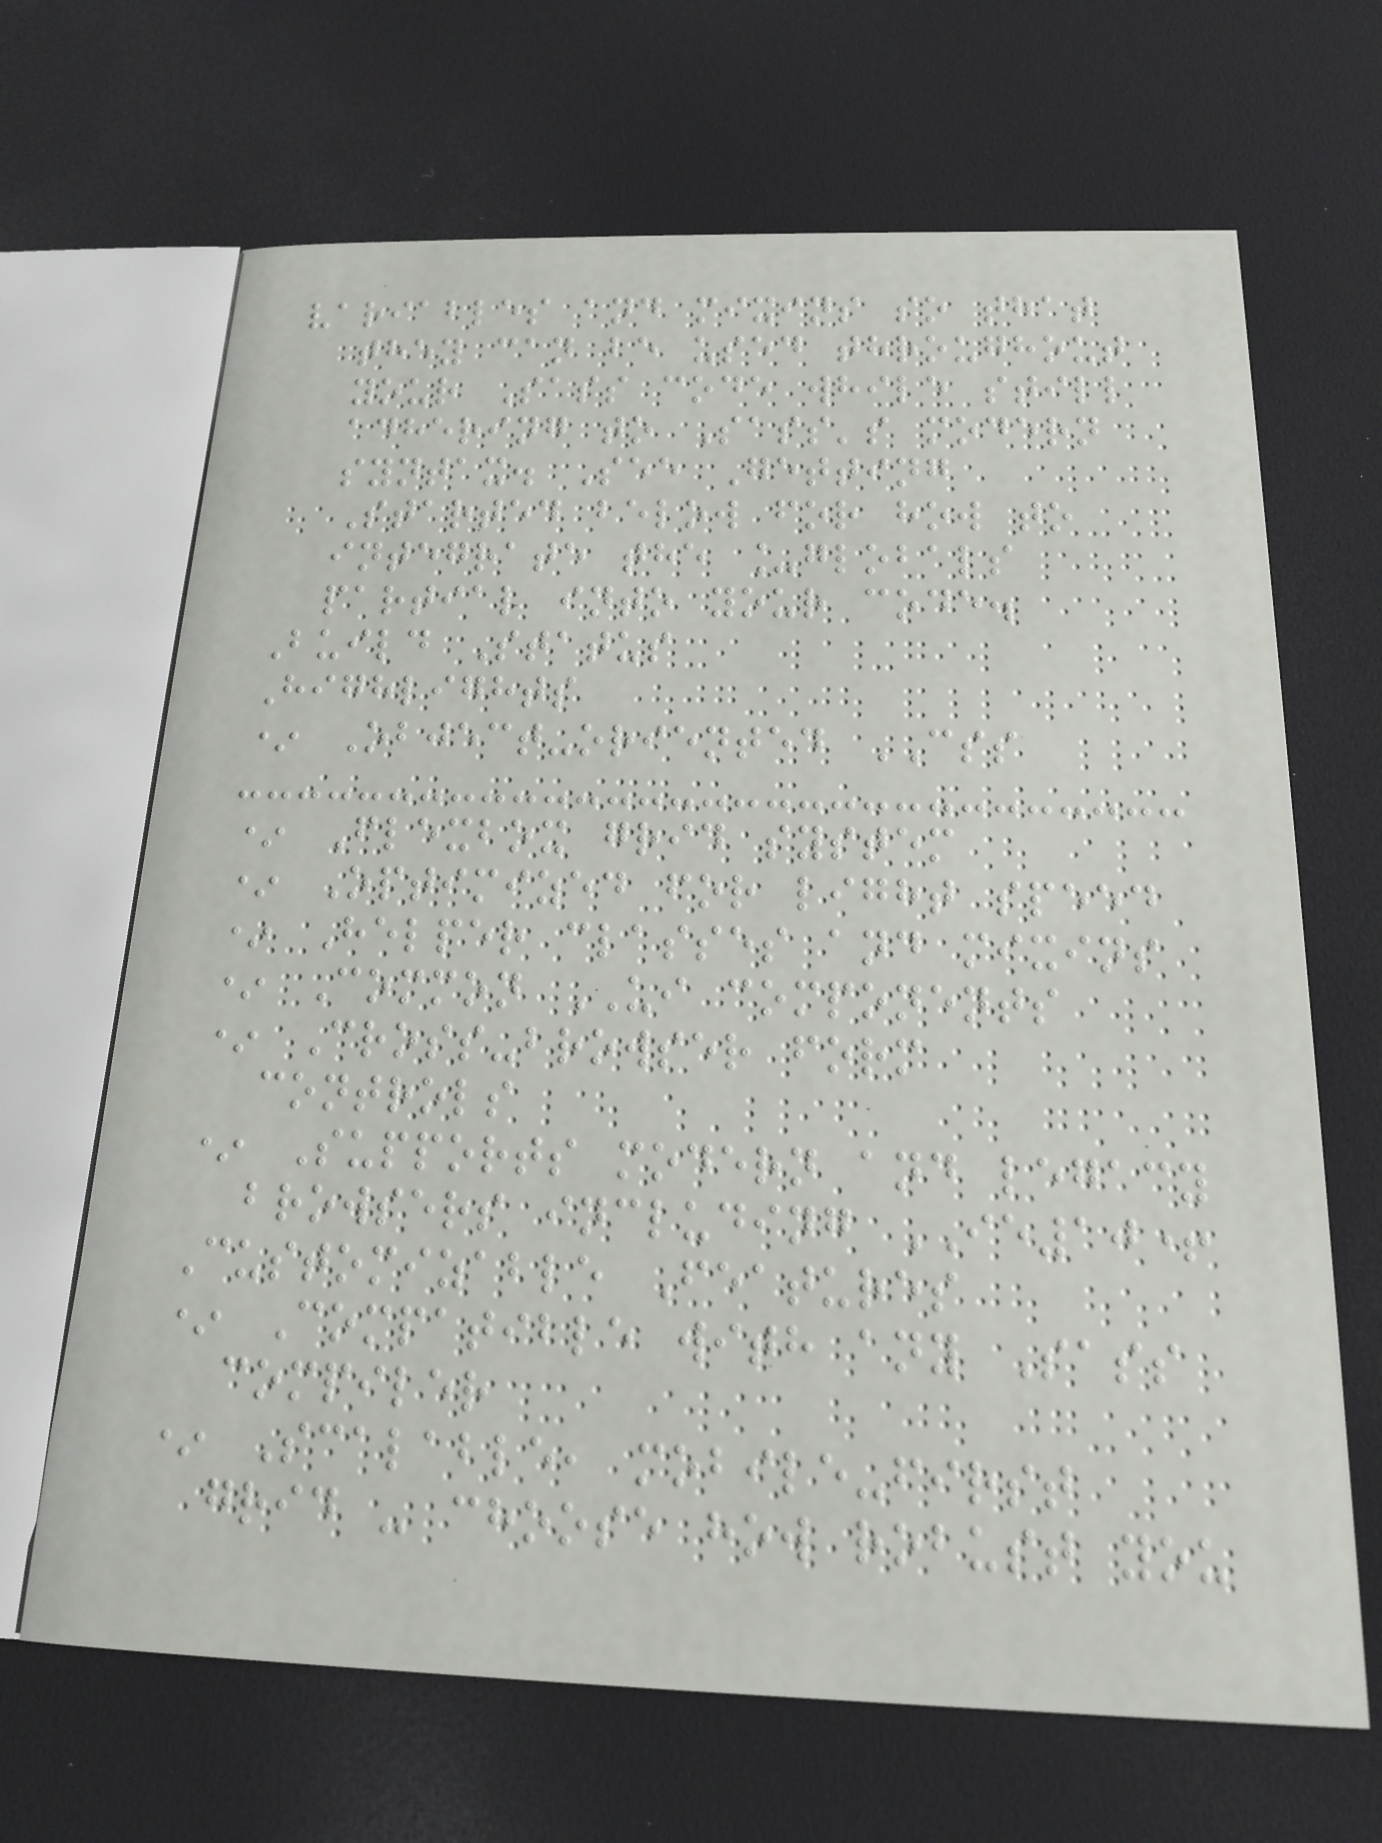variables and mixins so that
they can be used throughout
your Sass code while still
adhering to Sass's modern
syntax. See Getting
Started below for how to
integrate the _globals
partial into your code.
Build Status
Highlights
* Object-oriented CSS
* Flexbox grid system
* Optimized for light speed
* Helper classes and mixins
* Common UI components
* Cross-browser form
controls
* Supports modern and legacy
browsers including IE10+
Customizable Features
* Compatible with any Sass
compiler
* Scalable, mobile-first
grid - choose how robust you
